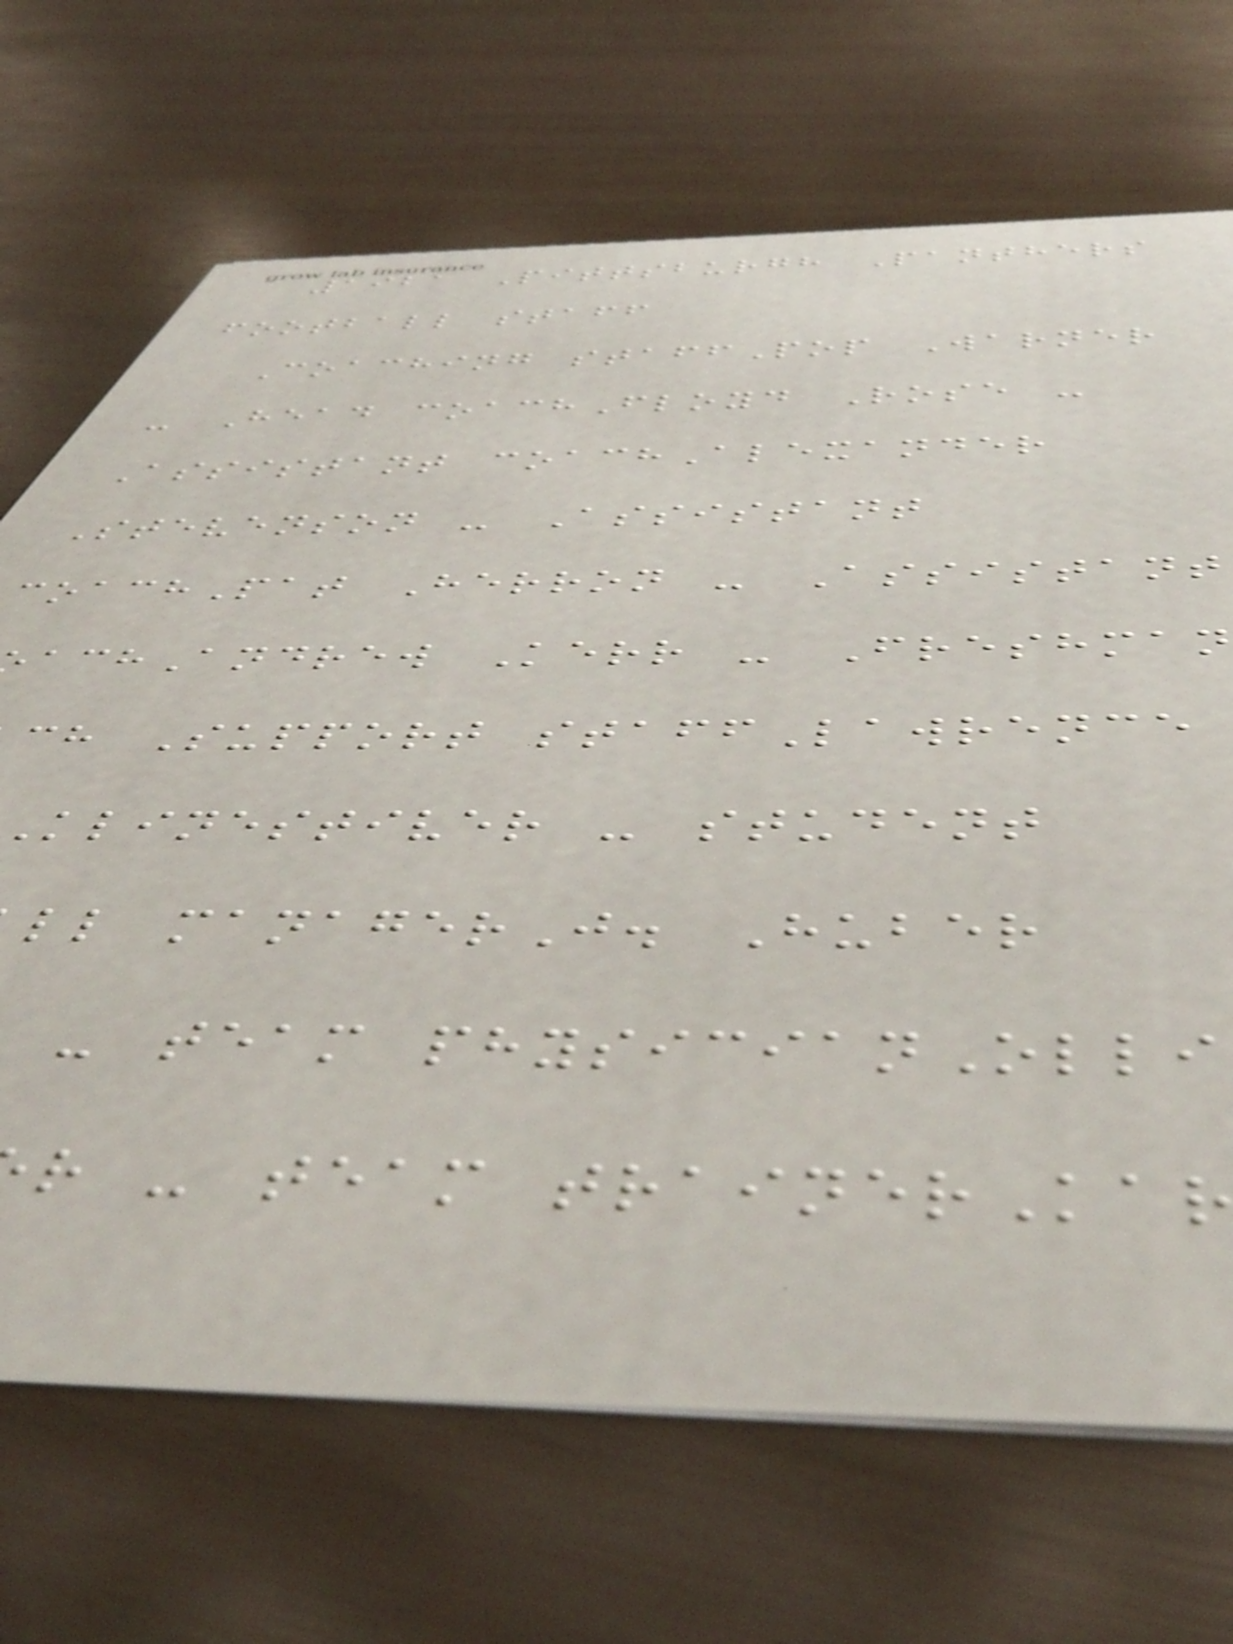1921 Pittsburgh Panthers
football staff
Coaching staffPop Warner
- Head coachFloyd Rose -
Assistant coachAlexander
Stevenson - Assistant
coachPat Herron - Assistant
achAndrew Kerr - Freshman
ch Support staffLawrence
klinestiver - student
ll managerJ. Huber
- team physicianOlli
r - team trainerKar
